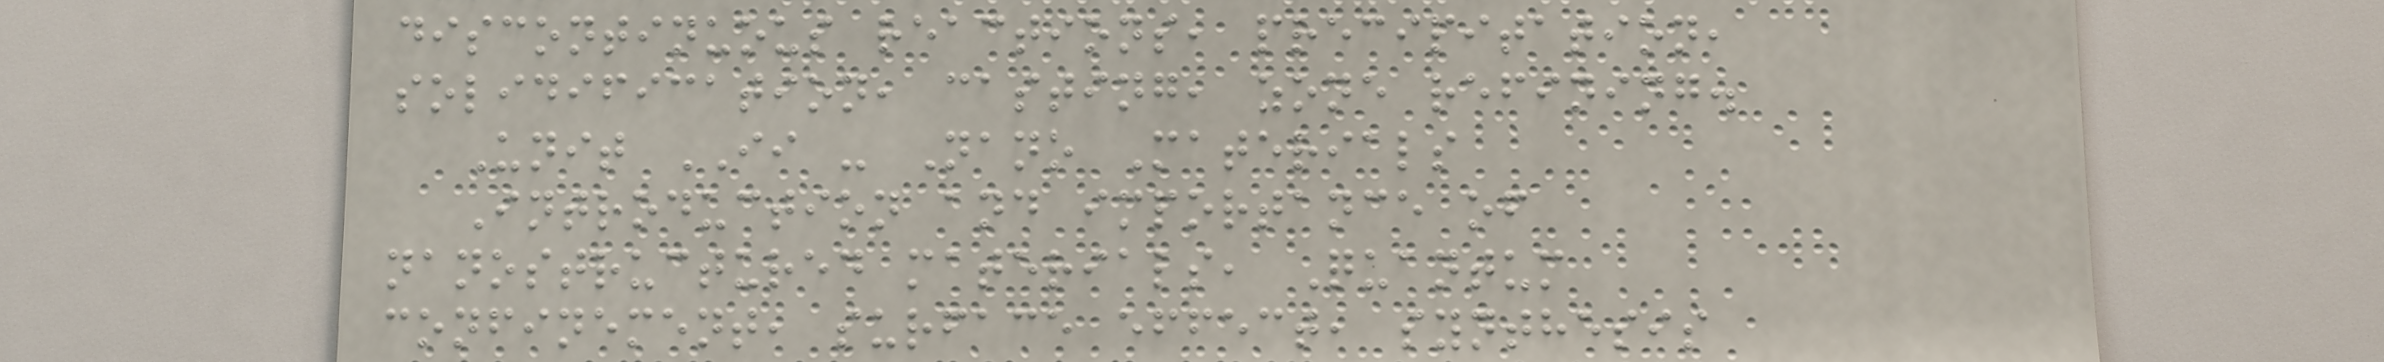discontinuous reactions, precipitation,
solidification, casting, zone refining.
Unit II - Nano Materials
Introduction and importance of
nanostructured materials, Quantum
confinement, surface effect, synthesis
